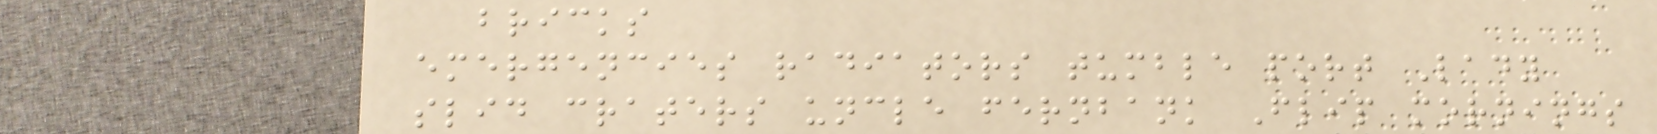bricks
emergencies radiators tumble port Lady
slid craters uncle fernbank Flip mornings
